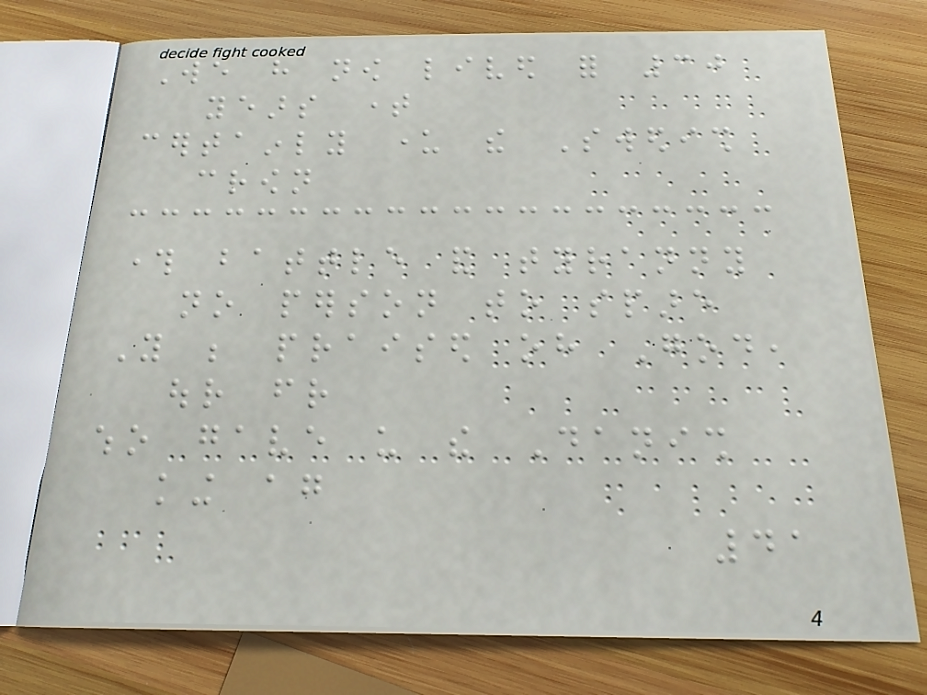We have now lived for 30
years time
certainly under the Swedish
crown
through battle and tyranny
no person to spare
You be praised oh God,
our friend
who gave us the Danish
king again
41
